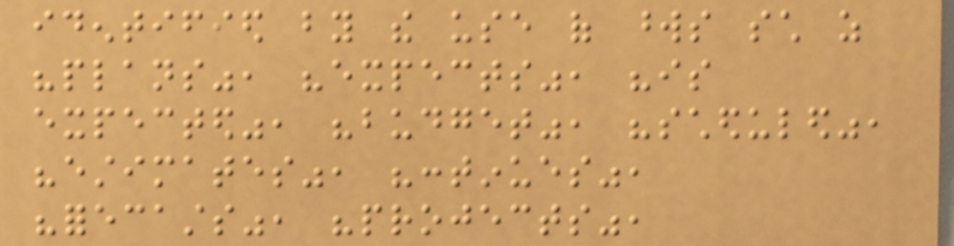identified by the use of words such as
"plans", "expects", "is
expected", "budget", "scheduled",
"estimates", "continues",
"forecasts", "projects",
